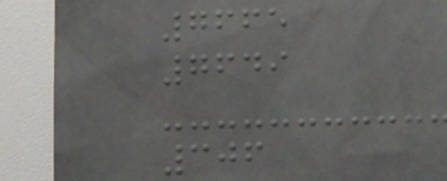7665
7649
306
